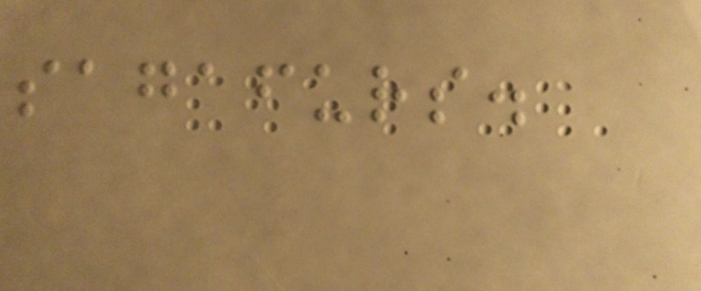sagafurs.
